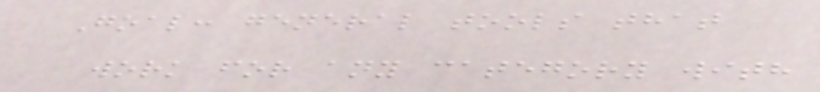Goal: general tools that
work for any category with
